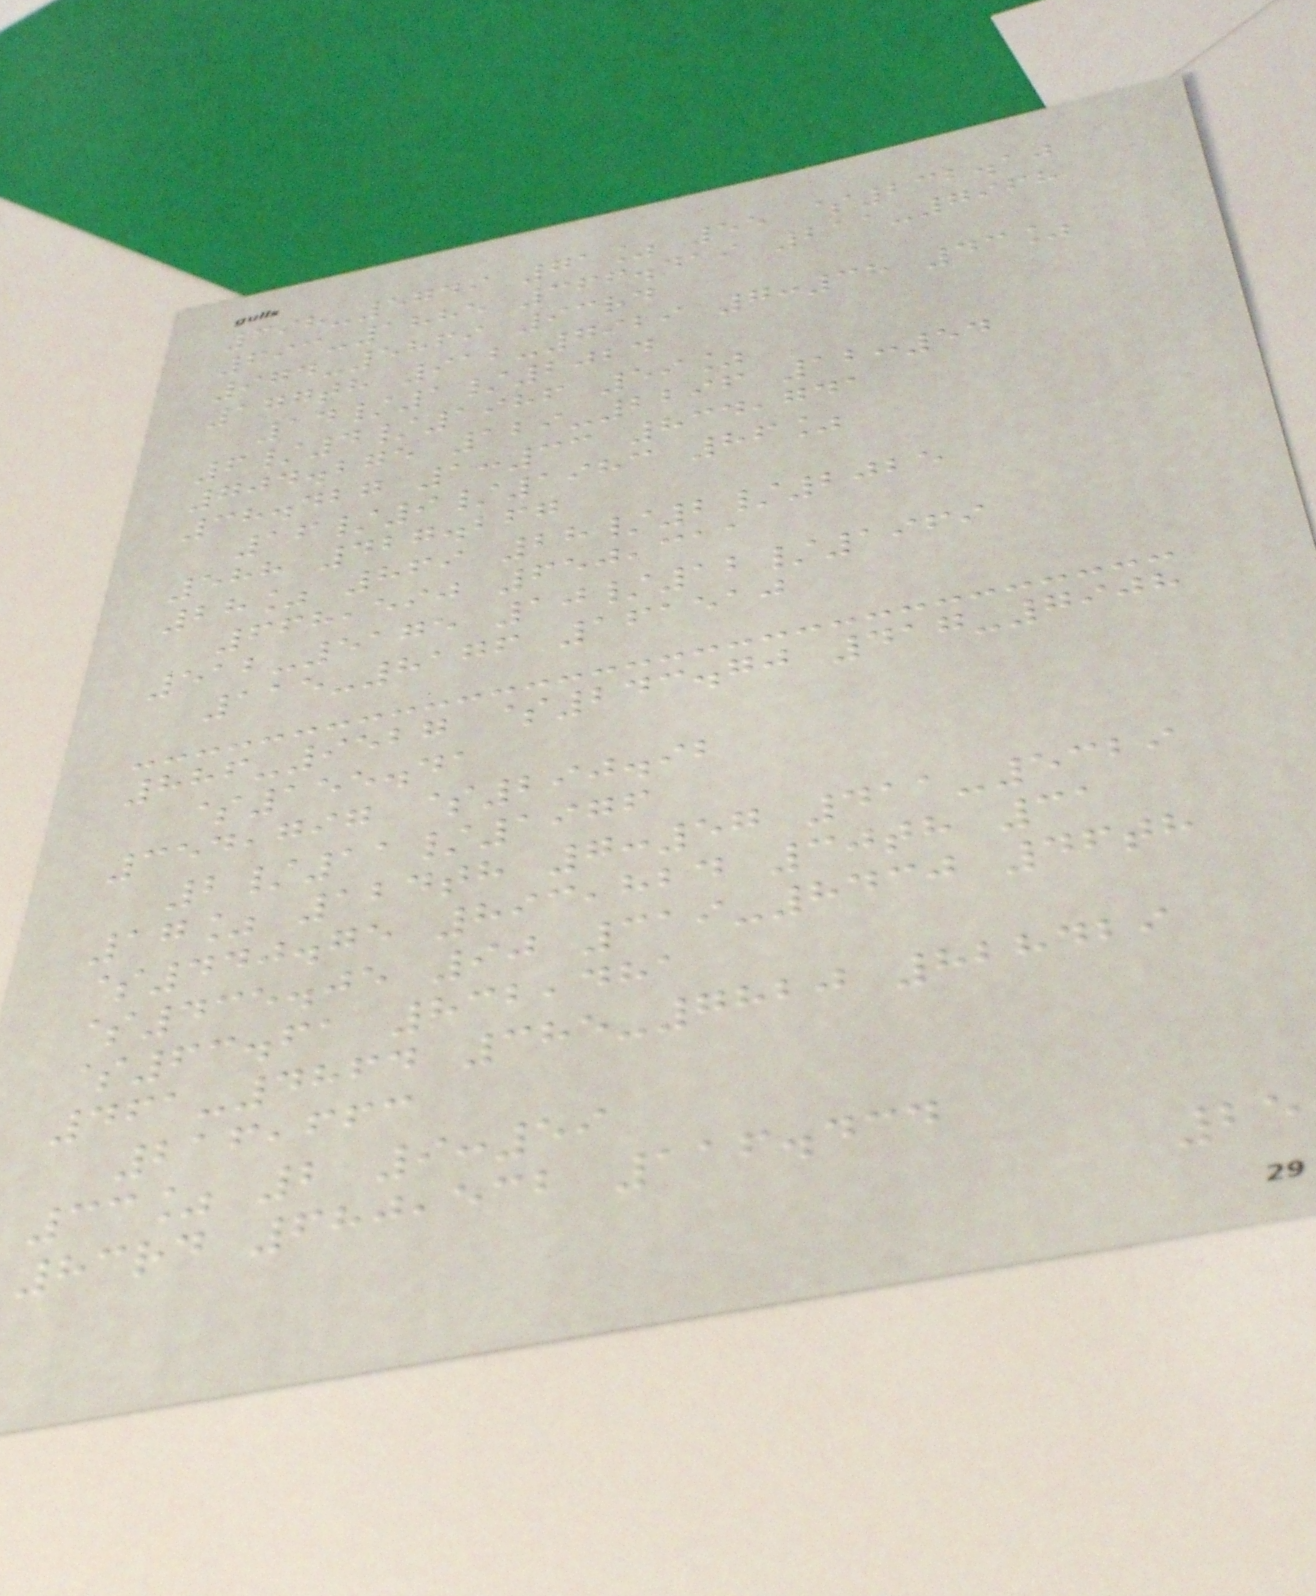398-5749 71% 55 $232.10
693-1885 366.419 211-7968
974-5869 93rd
177th 912-7929 7:38 43%
14/1/2024
6/4/1986 59%
704.275 129-2296 12:54
38.427 1:33 834,741
16/9/1983 86%
588 427.267
28% 869 28/2/2025
668,590 650,311
512-5175 10/12/1969
115-8176 161510
886-9527 $243.70 417-7908
$155.41
354,797 $290.92
2/11/1976
17% 124th 7:57 411-5329
$440.75 893,824 30th 31
$435.05 90 319-8430 46th
$63.61 832,481
461-4864 385-7820 828429
216,663
33% 2 9:59
83rd 680,532 116.434
25
